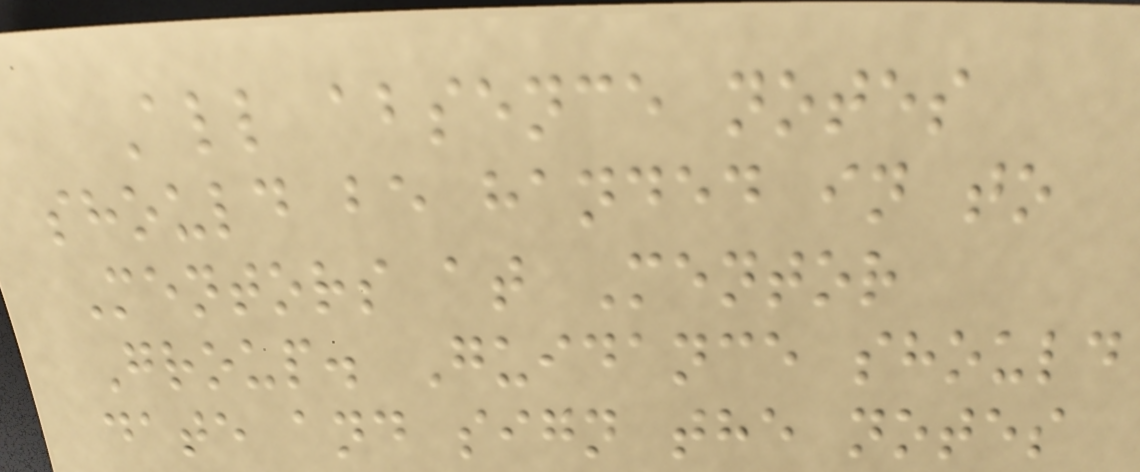All absence notes
should be handed in to
Mentors at Mentor
Group. Guidance should
date and sign the notes
